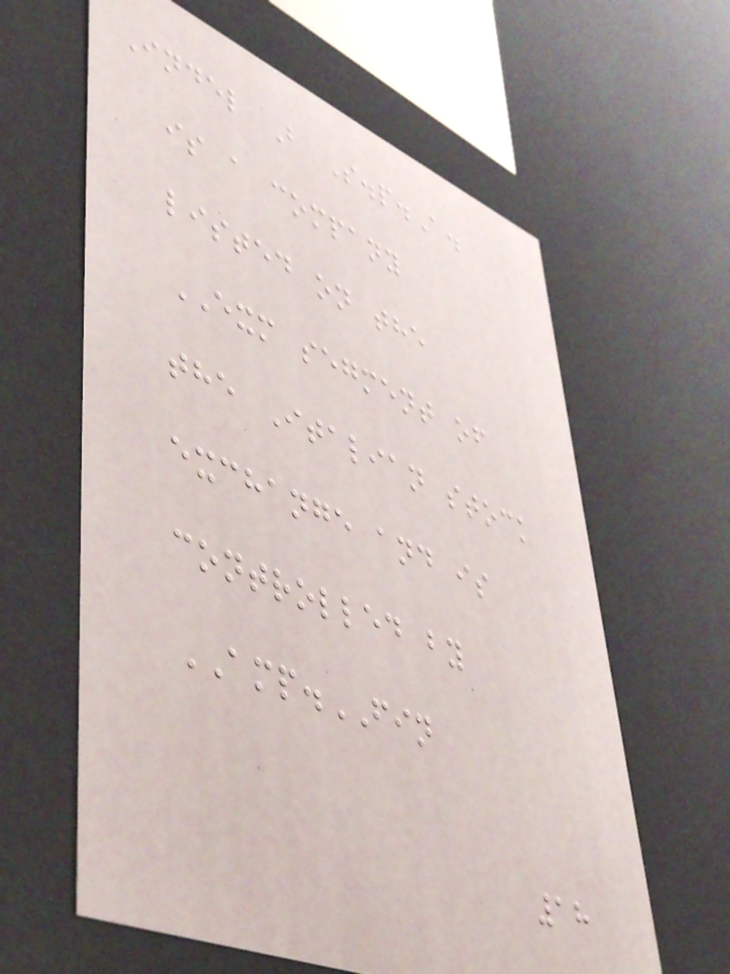Indel B S.p.A.
is a company
listed on the
EXM segment of
the Italian stock
exchange and is
controlled by
AMP.FIN
18
